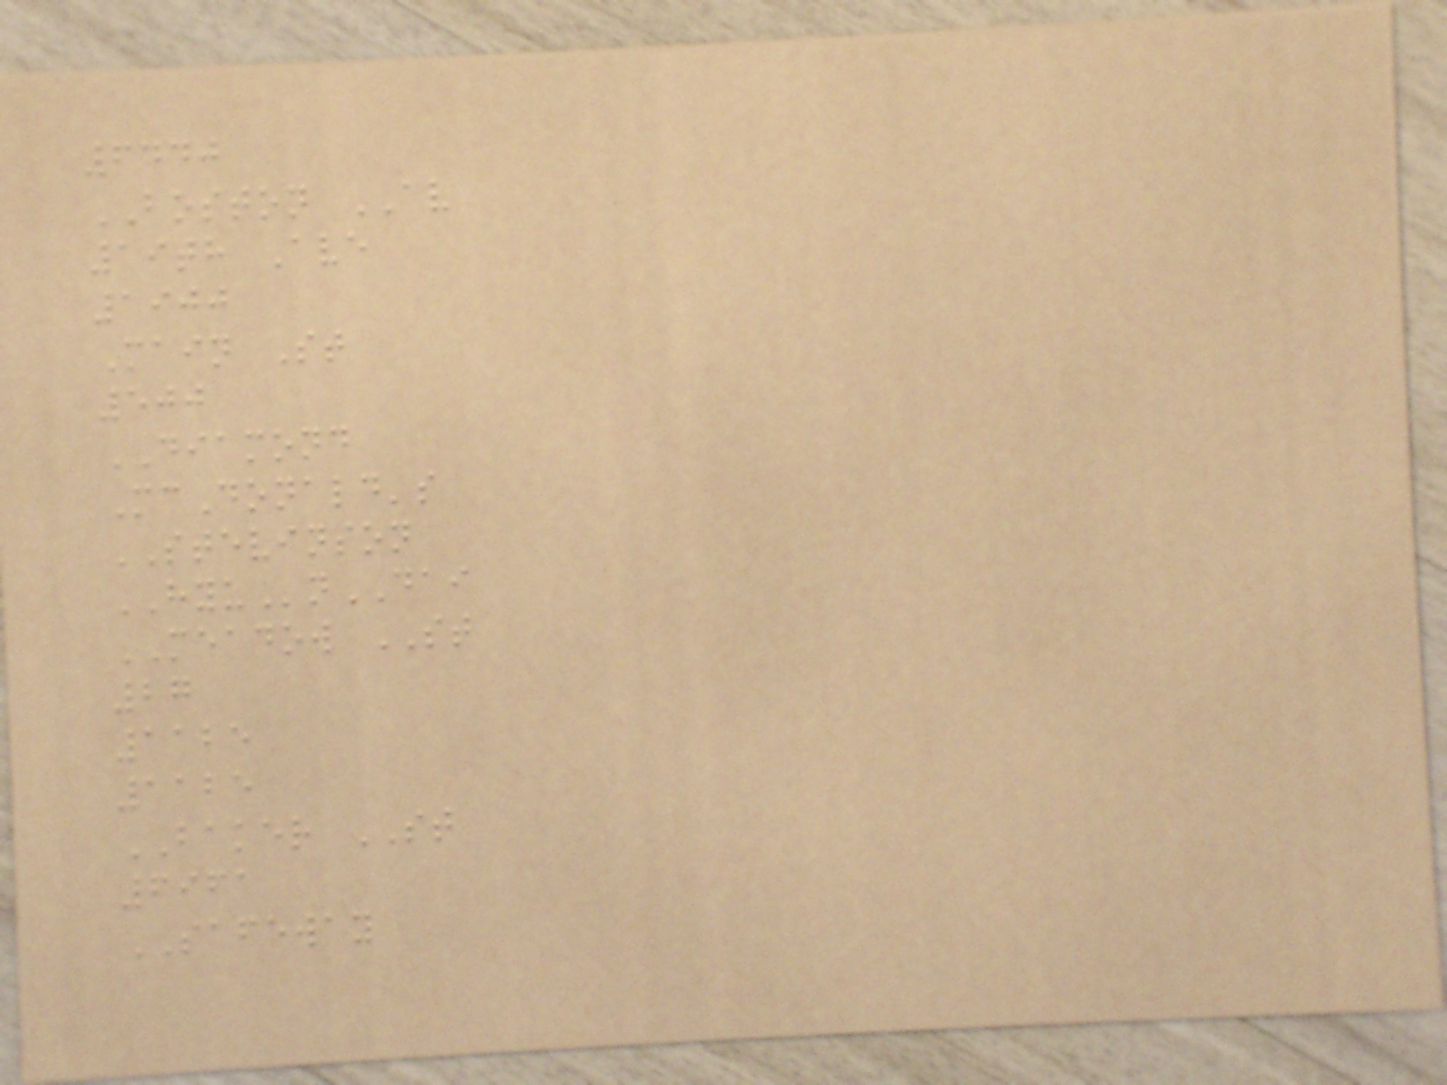6440
BOSTON AV
19th Ave
1900
Main St
500
DIAMOND
McDonald's
STEVINSON
HYUnDAI
MEADOW ST
27
1125
1125
BAKER ST
6961
SAFEWAY
